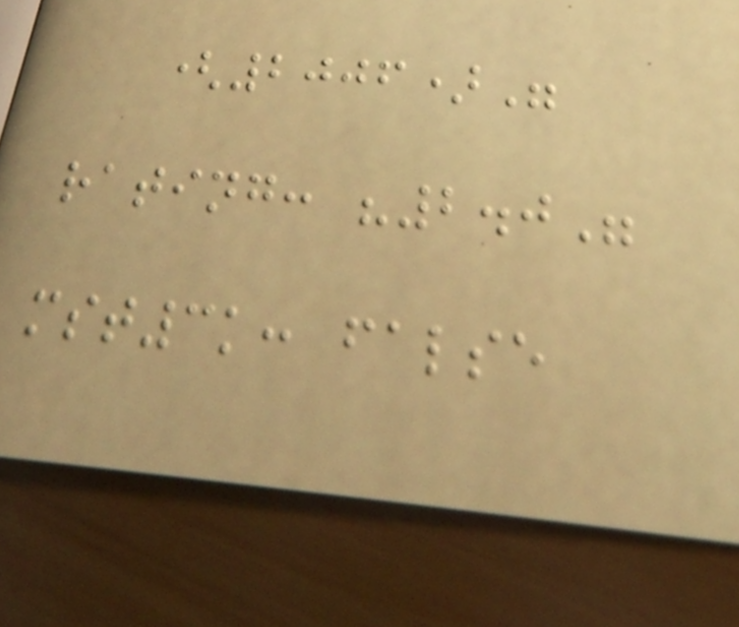(2006)"
rating: "2.0"
mst3k: false
